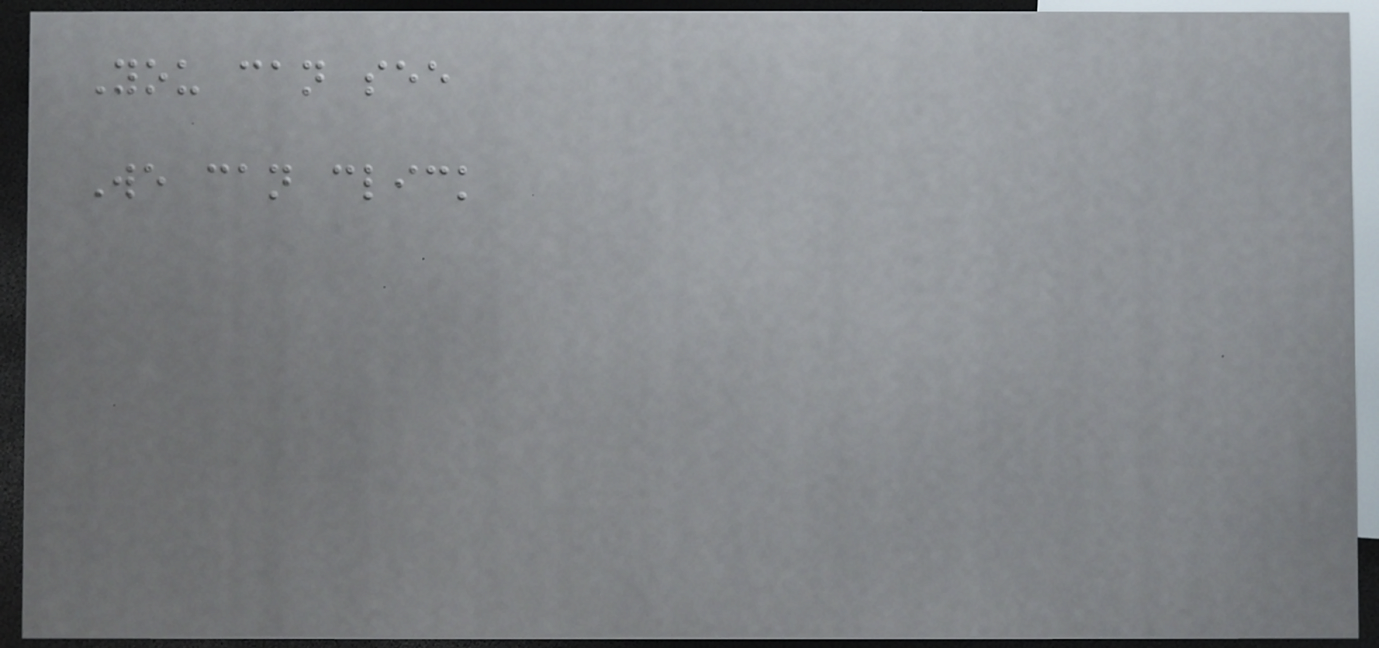You can see
We can click
